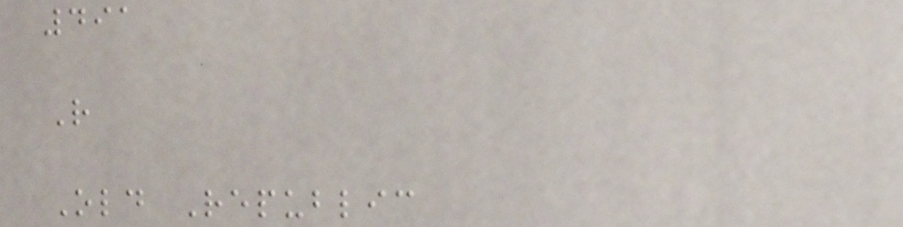491
R
Old Republic
